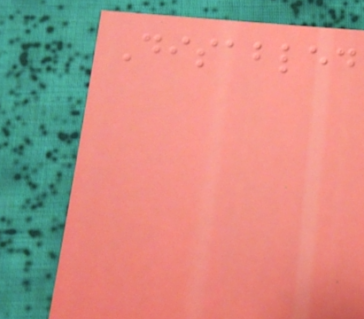Disabled
